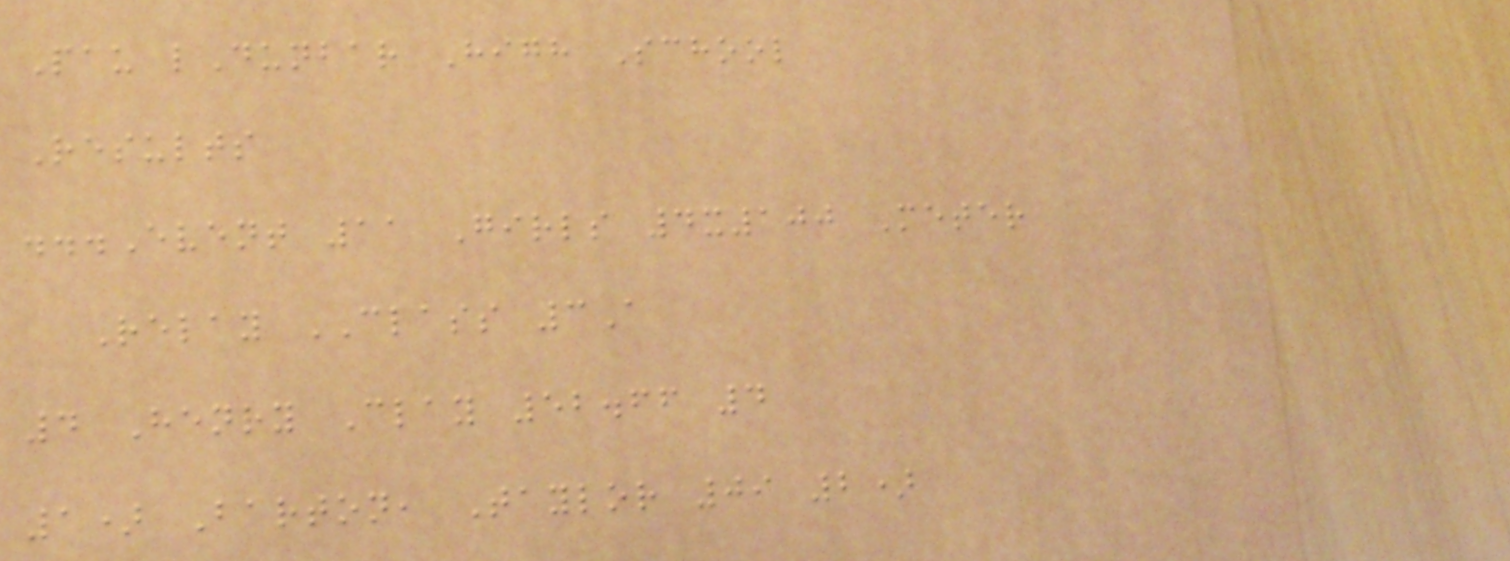Pau lDunbar High School
Results
...Event 11 Girls 4x100 Meter
Relay CLASS 3A
4 Henry Clay 52.66 4
1) Barton, Taylor 09 2)
